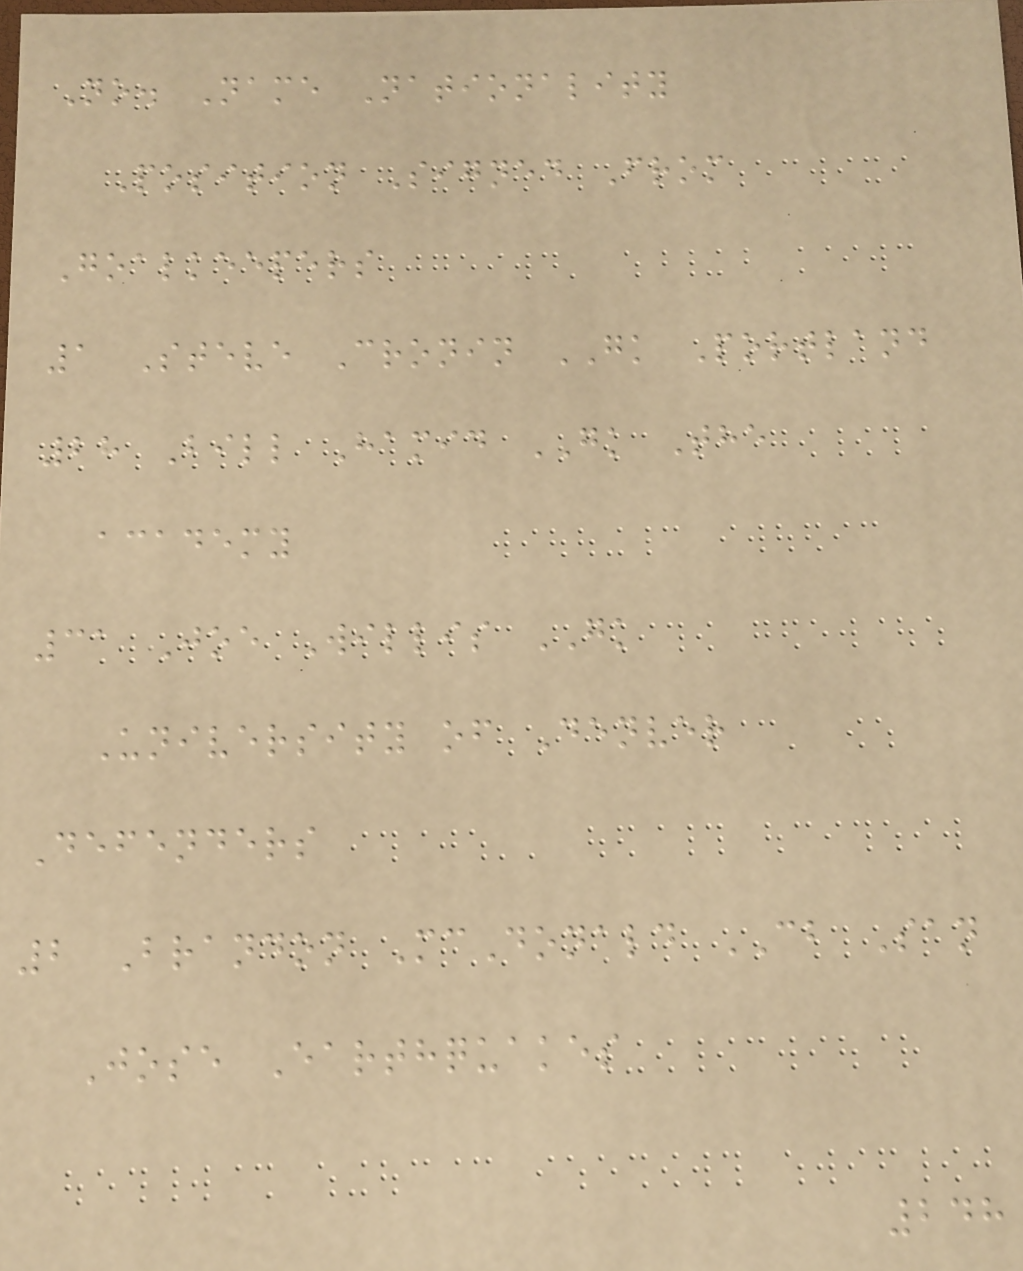No. Name Nationality
Position Signed From
Goalkeepers
1 Steve Cronin GK Portland
28 Bill Hamid GK The
academy
31 Joe Willis GK
University of Denver
Defenders
2 Brandon McDonald CB San
Jose Earthquakes
248
